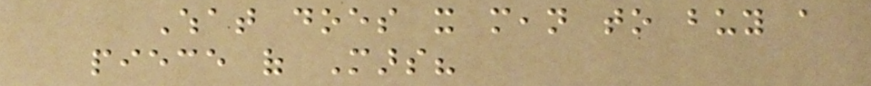What does it mean to buy a
piece of Mars?
